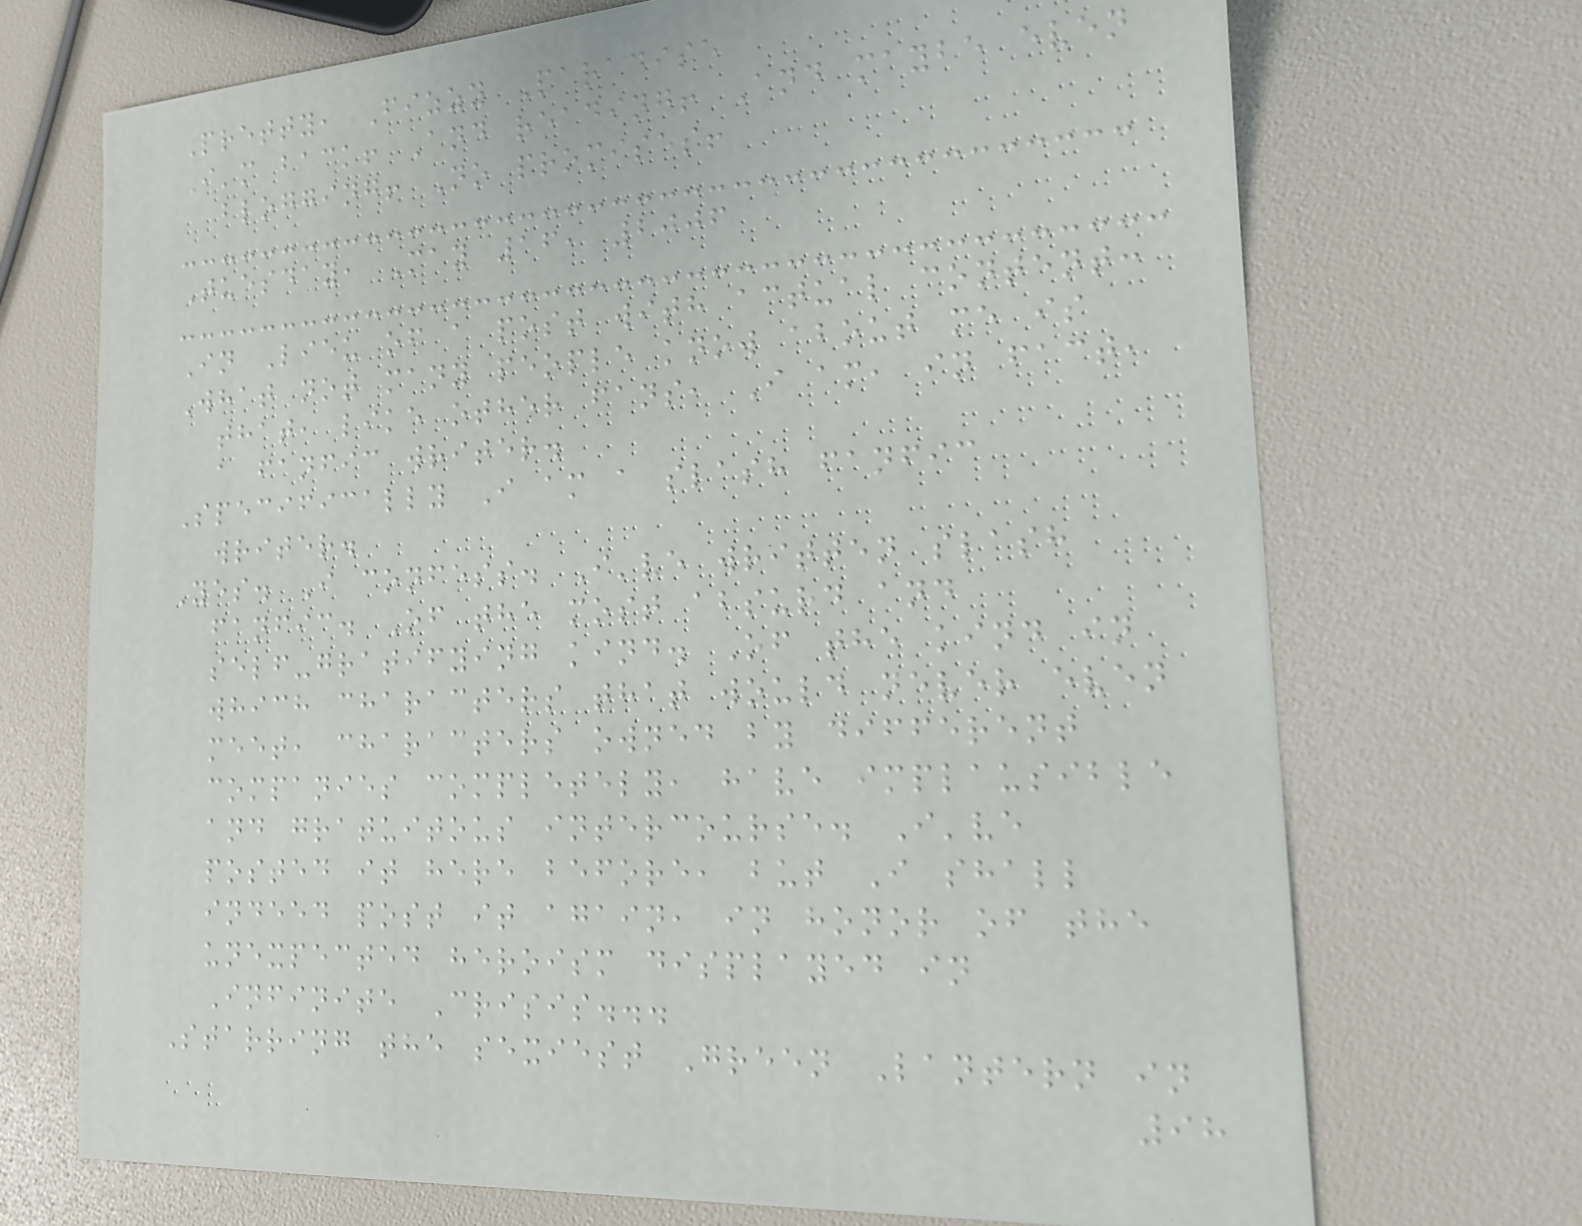Pretty, Fizzy Paradise
I'm back! And reading! And maybe even
blogging! No promises!
Tuesday, May 16, 2006
In Lieu of a post with actual content:
What not many people know about me is
that, like other fans, I am, in fact,
a fanfic writer.
Specifically I am a slash fanfic
writer.
Yes. I confess. I've written slash
fanfic. Of the most absurd and
self-gratifying kind. Of the kind in
which characters that would never even
meet, characters owned by different
companies completely, have implausible
and gratuitous intercourse. I've
posted it here before, but I shall
indeed post it again, in honor of the
unexpected heroism displayed in
Infinite Crisis...
Starring the sexiest Green Lantern in
98
